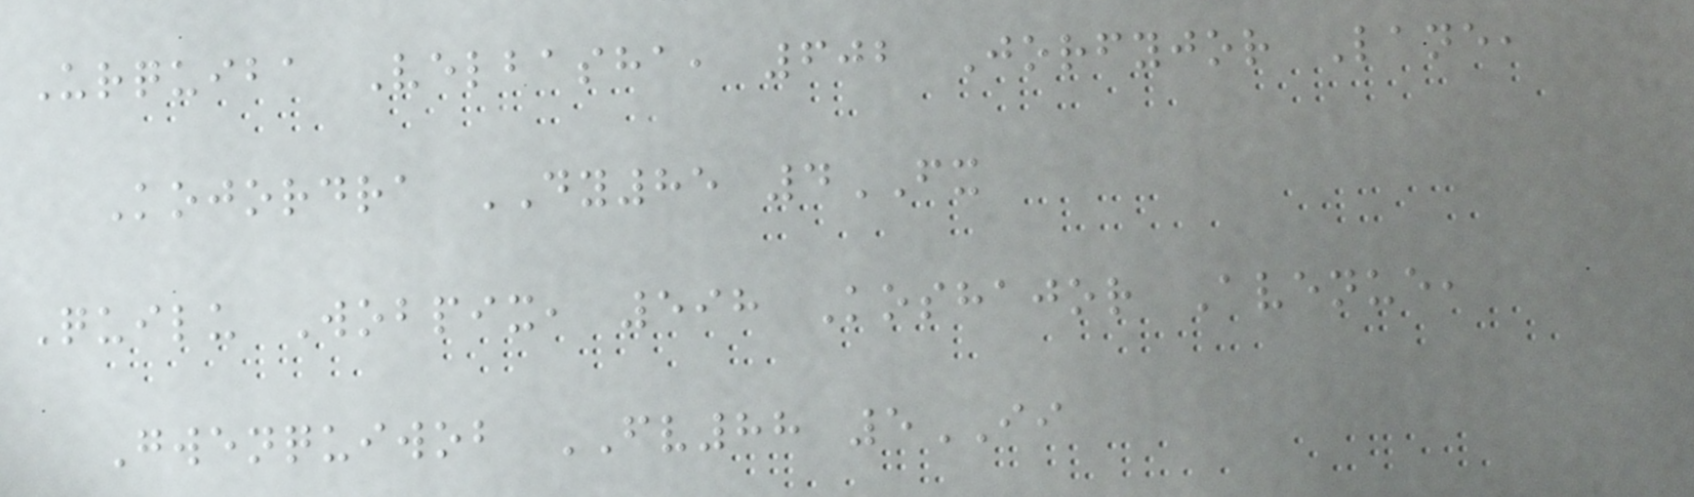Urquiba Velbasha, 602 Jorfyjor Lane,
Kojordra DY85 4FX
Quilu Wobpix, 598 Koshajor Avenue,
Gwenquiwob FV88 5II
